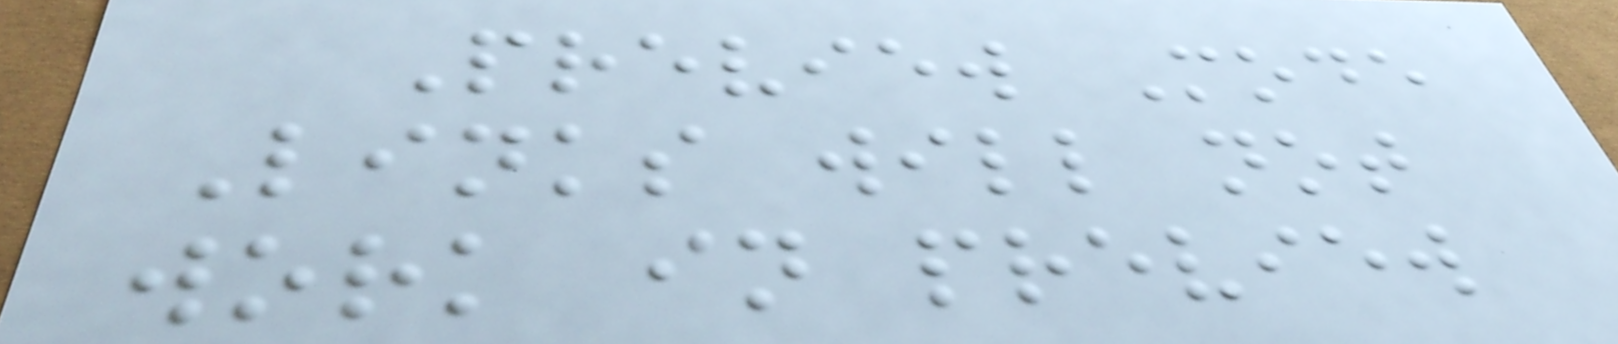Preview Mode
Links will not
work in preview
